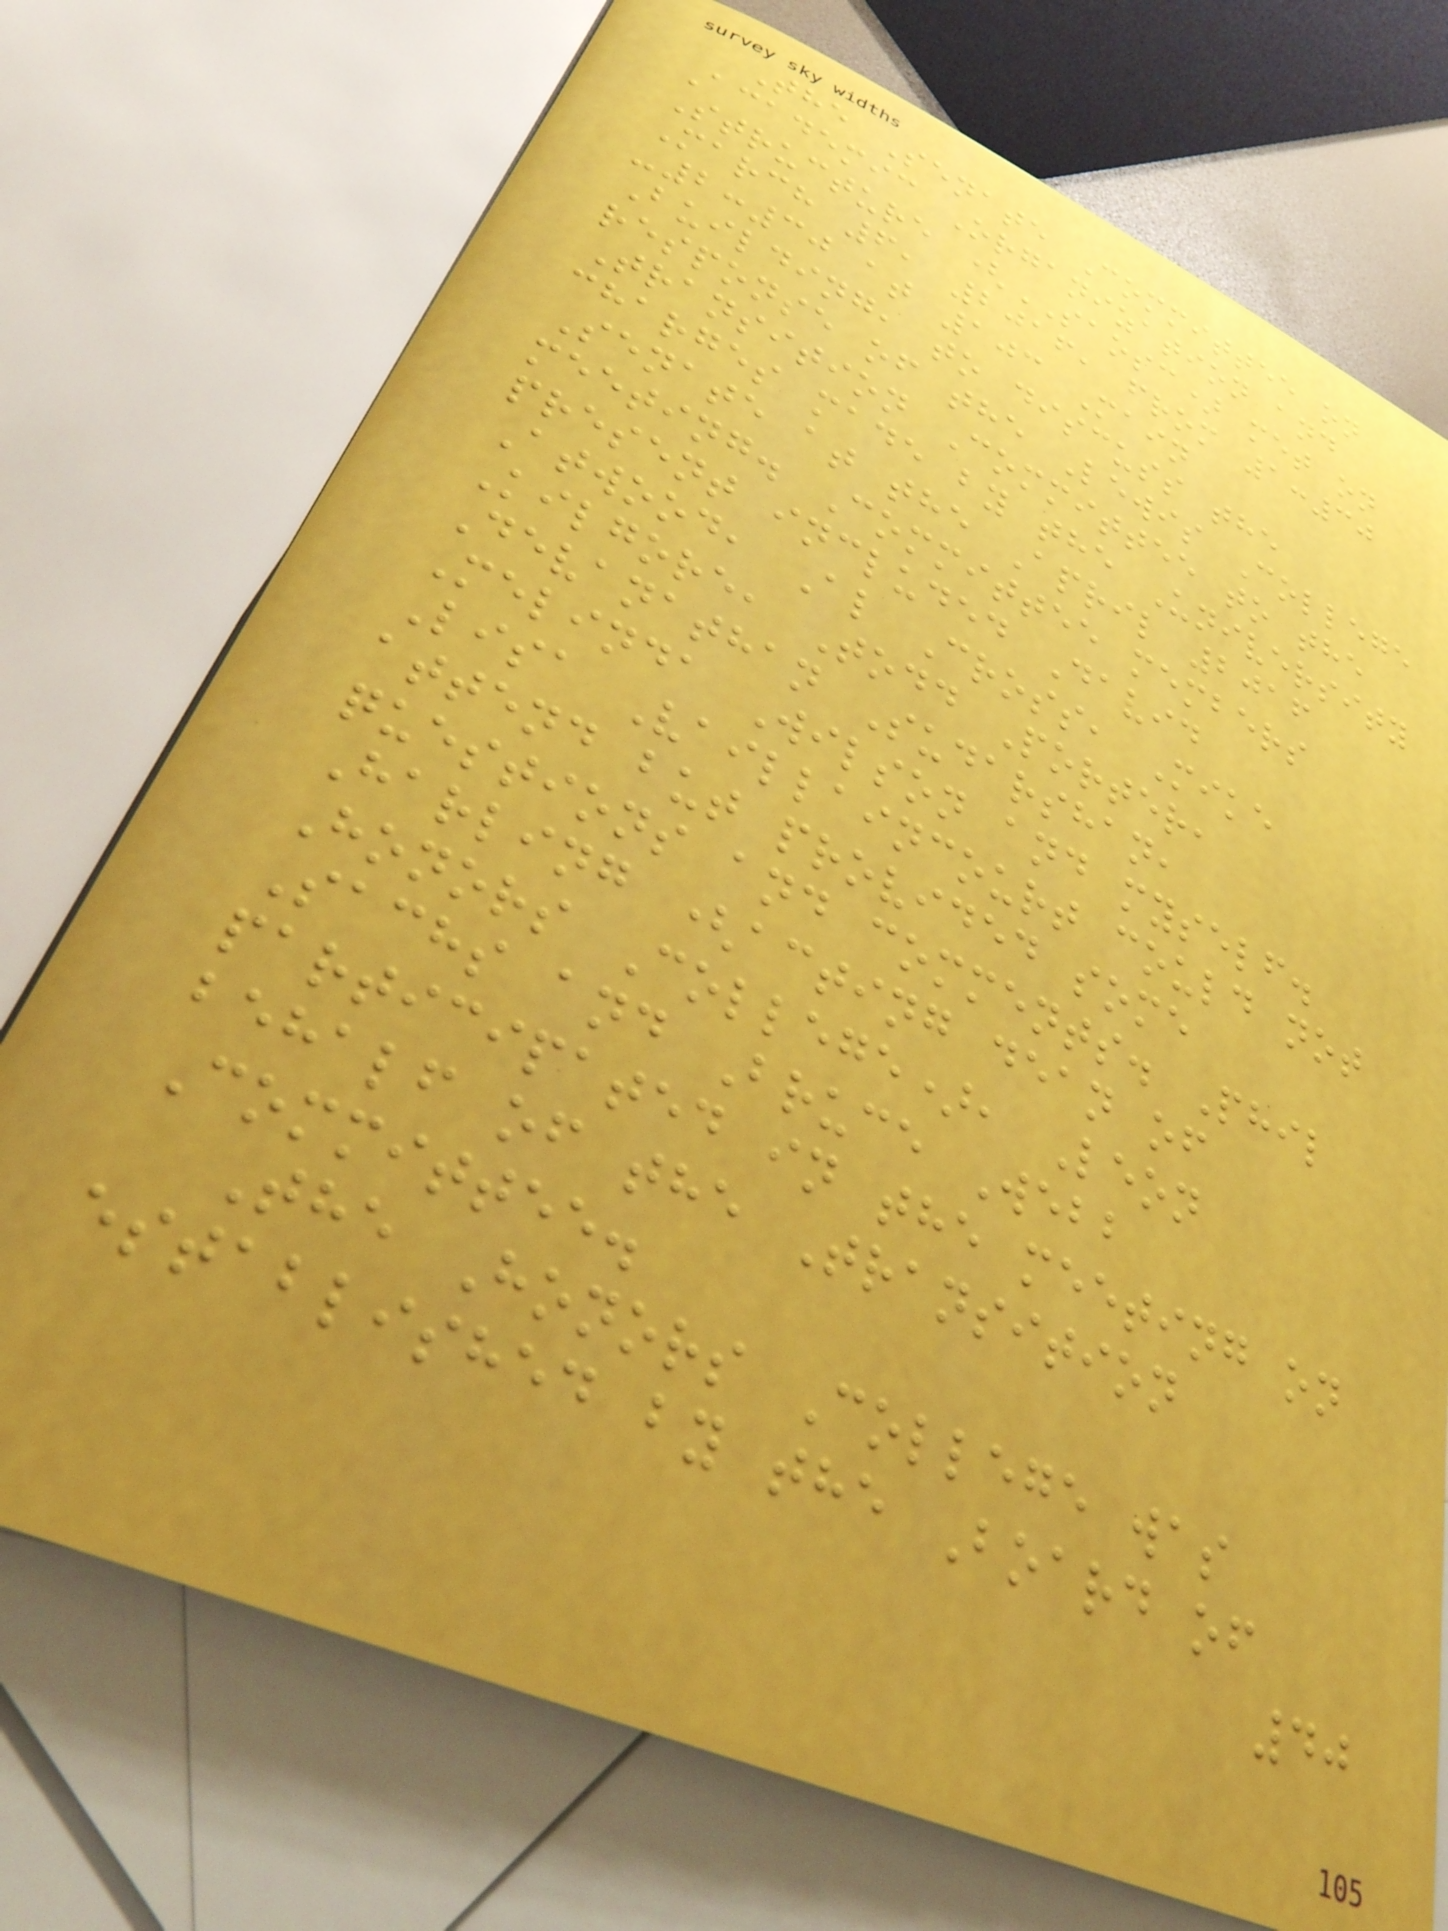The Senate Committee on
Academic Organization and
Structure (SAOSC) met on
March 6, 2016, from 1:30
-2:30 at 103 Main
Building, to discuss the
response of the Lewis College
Transition Committee to the
charges made by the University
Senate at the April 2016
meeting. Committee members
present included David
Atwood, Al Cross, Mike
Kilgore, Todd Porter,
Devanathan Sudarshan,
Melinda Wilson and myself.
Lisa Vaillaincourt could not
attend but provided some
questions and comments. Phil
Harling (acting dean of
Honors College), Leon
Sachs and Bruce Webb
participated in the meeting on
behalf of the Transition
Committee.
The Honors College was
established by the Board of
40
